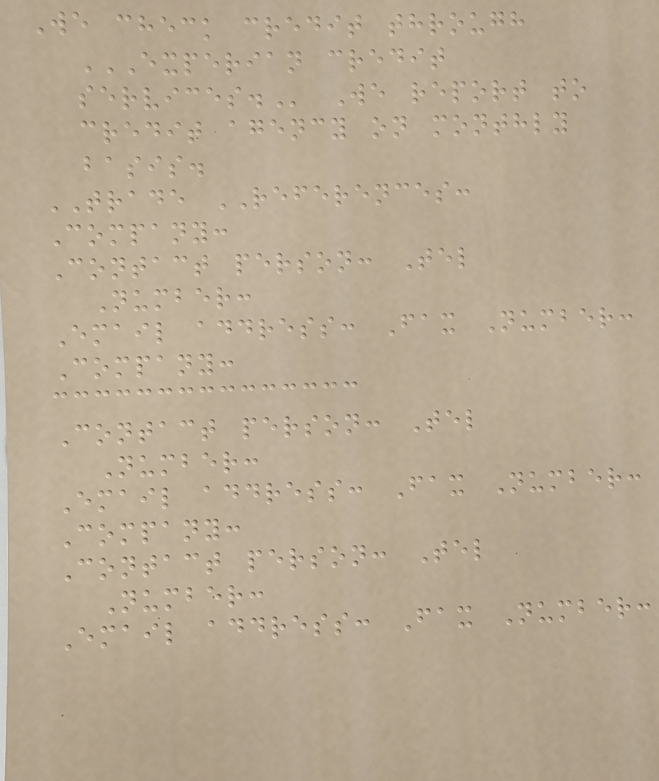We check credit through
EXPERIAN CREDIT
SERVICES. We report to
credit agency on monthly
basis.
TRADE REFERENCES:
Company:
Contact person: Tel
Number:
Email address: Fax Number:
Company:
Contact person: Tel
Number:
Email address: Fax Number:
Company:
Contact person: Tel
Number:
Email address: Fax Number:
